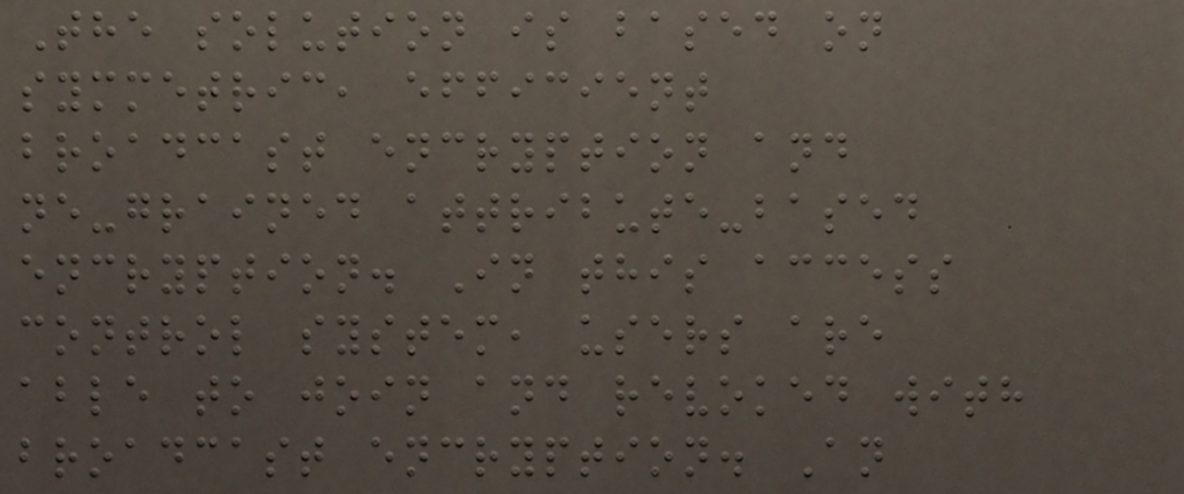The solution is based on
symmetric, efficient
broadcast encryption and
ne-grained attribute-based
encryption. In this access
control system, users are
able to join and revoked with
broadcast encryption. An
